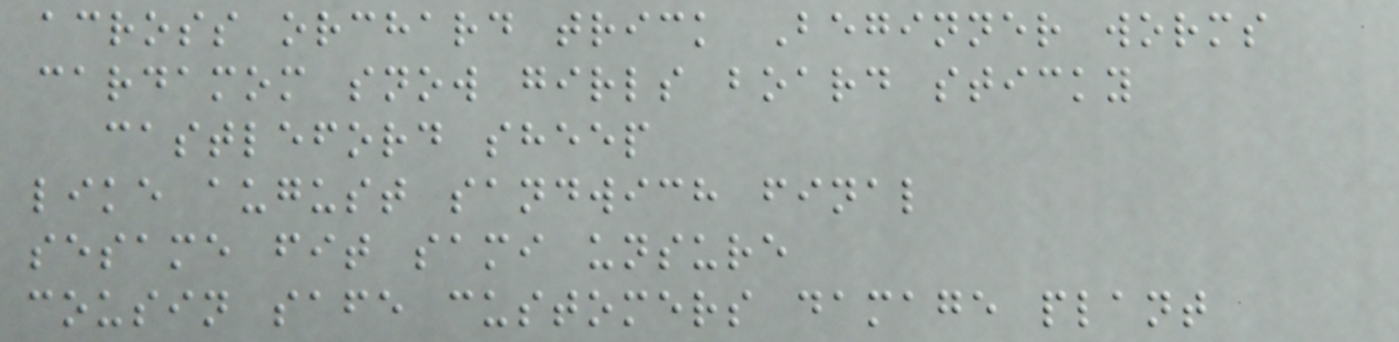across orchard trick Beginner worms
cardamom snow girls board sticky
castleford sheep
like august sandwich final
sesame fit sami unsure
cousin safe customers damage plant
